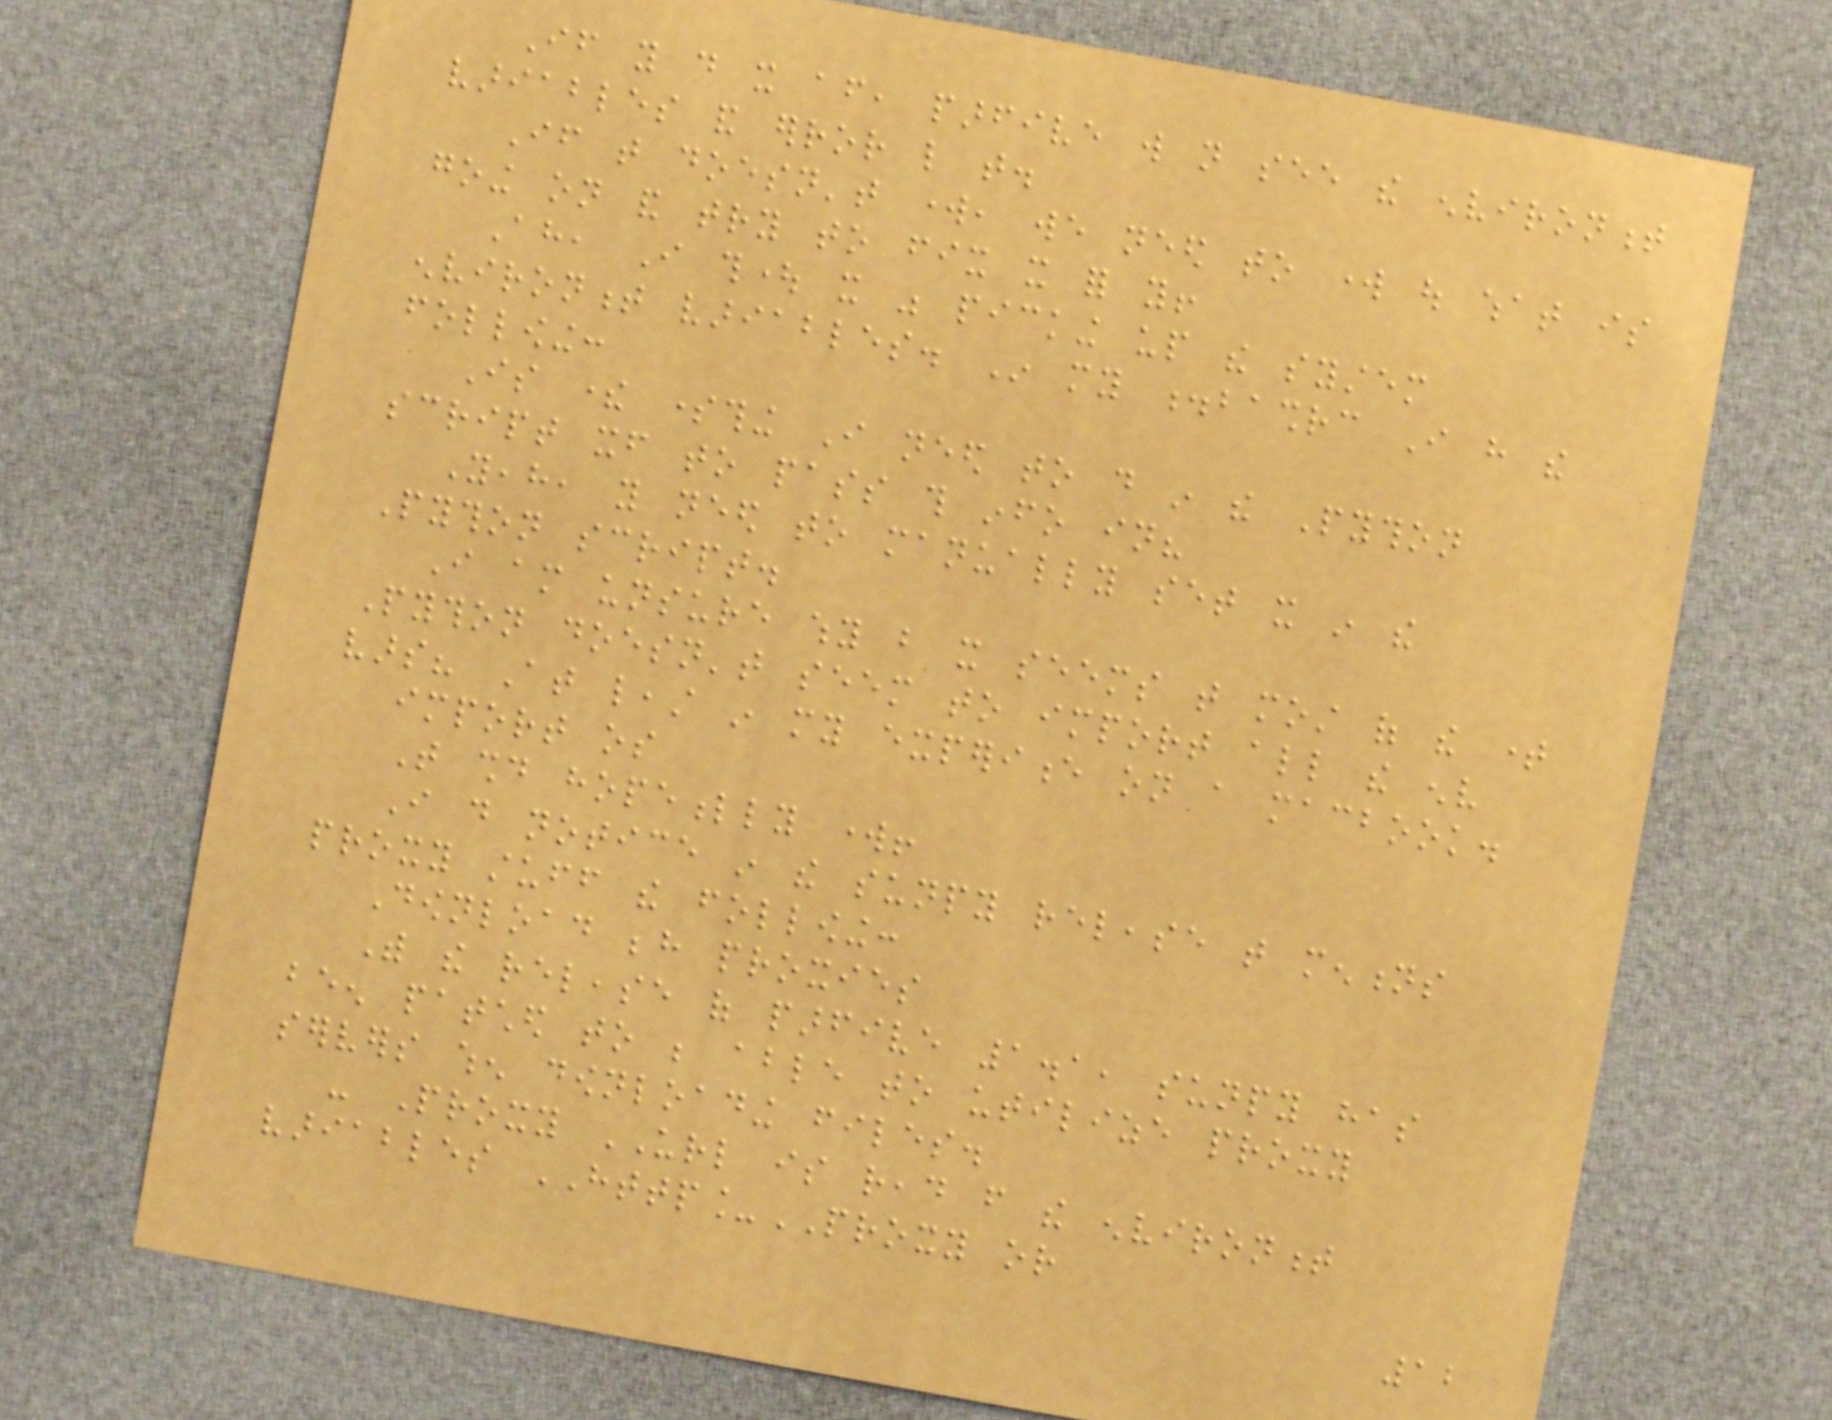If you do it after, parfive will not see the environment
variables and error like that.
If that doesn't work, we need to work out what is
going on and try to fix it for you!
Ah, I thought it was picking up the system
environment variables. In my .bashrc I have the
following:
Is there something I need to do in the Python
script itself to pass this info in?
Yeah, you need to manually set it in the
Python script.
I am unsure why but it seems that most of the time
Python doesn't seem to import all the env
vars? At least in my experience on a macbook.
import os
That should hopefully work!
I do notice in the sunpy release that mentions
proxy stuff the following:
Download behind proxies
With the release of parfive 1.1, sunpy has
been patched to be able to utilize proxy
servers when downloading files.
- Proxy URL is read from the environment
variables HTTP_PROXY or
12
